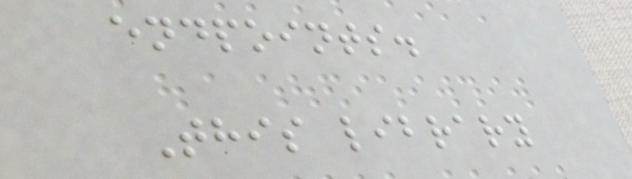endpoints.
This library
